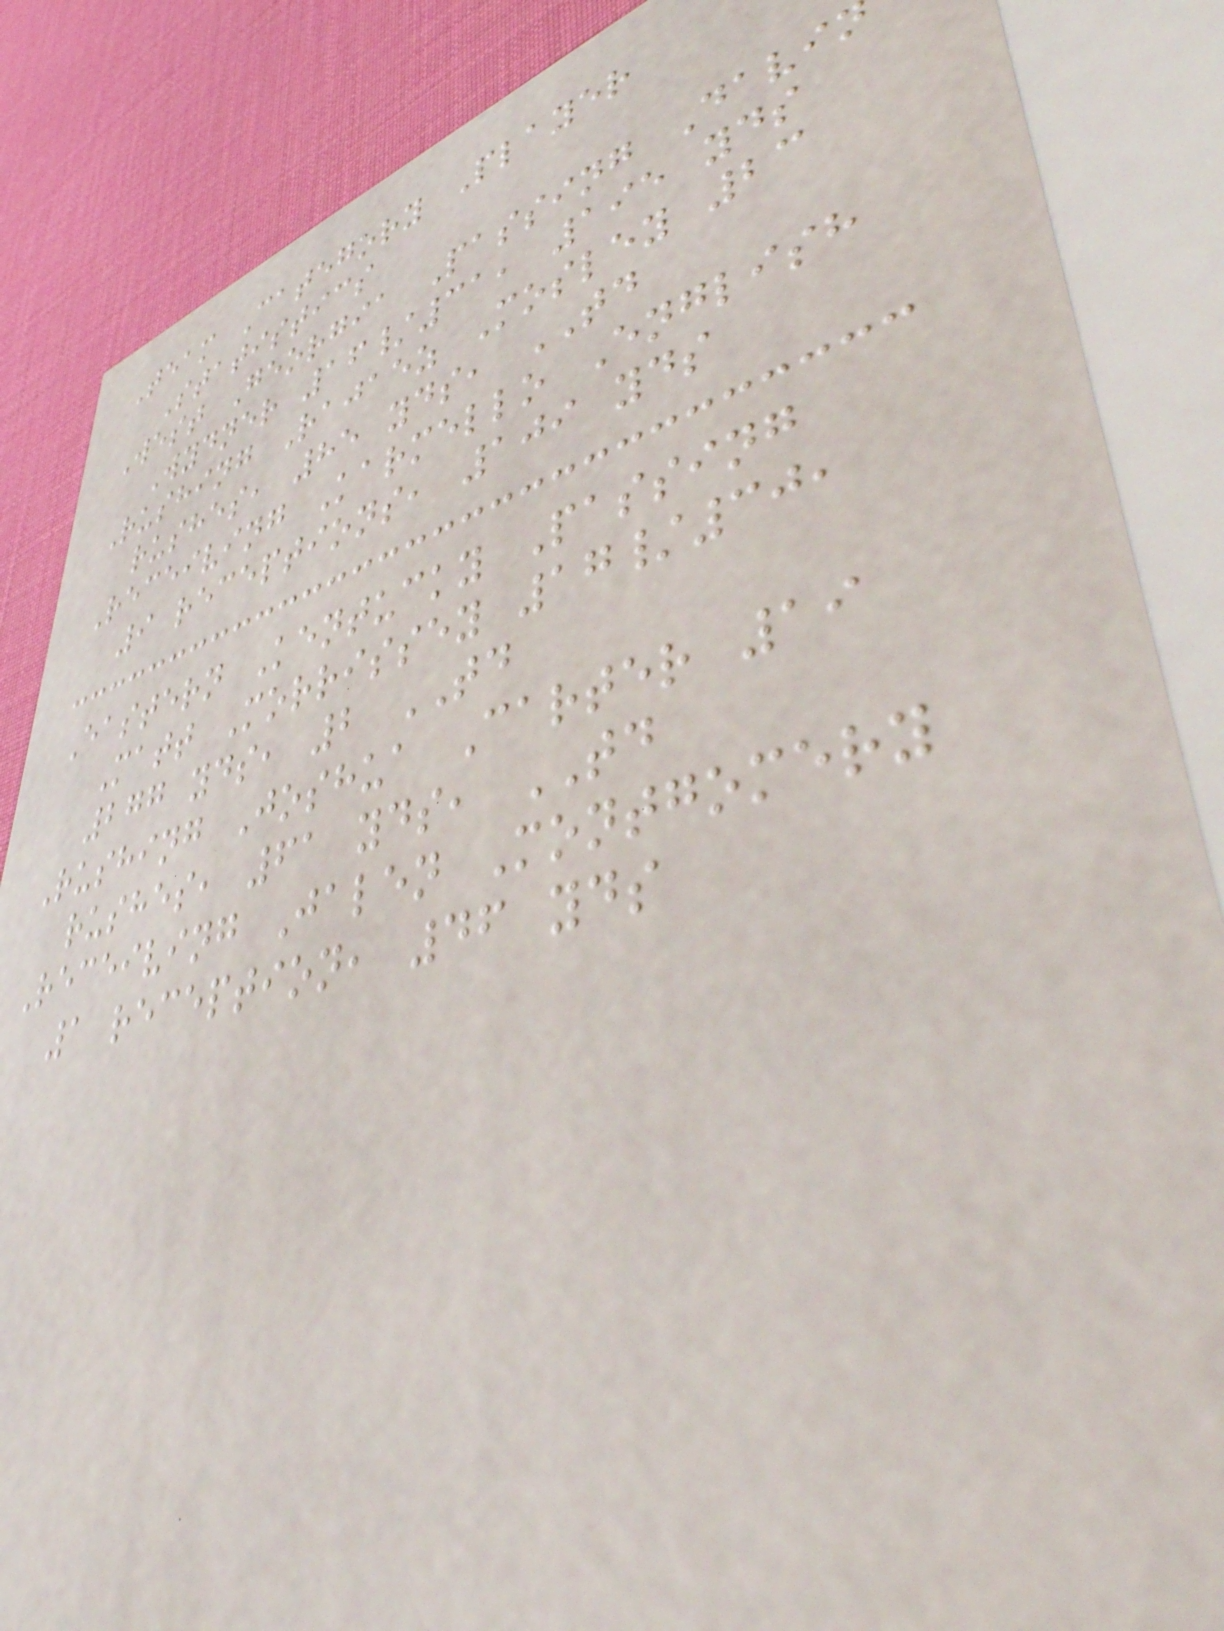Team Category Player
Statistics
West Georgia Passing Davi
Wydner 16/31, 195 yds
Rushing Rajaez Mosley 23
rushes, 85 yds, TD
Receiving Karmello English
9 receptions, 109 yds
Eastern Kentucky Passing
Matt Morrissey 17/30,
277 yds, 2 TD
Rushing Joshua Carter 19
rushes, 61 yds, TD
Receiving Jalen Montgomery
1 reception, 46 yds
